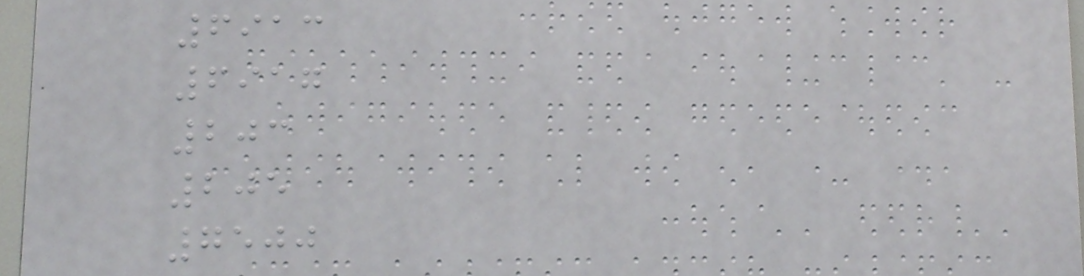6913
6917
203
205
7500
